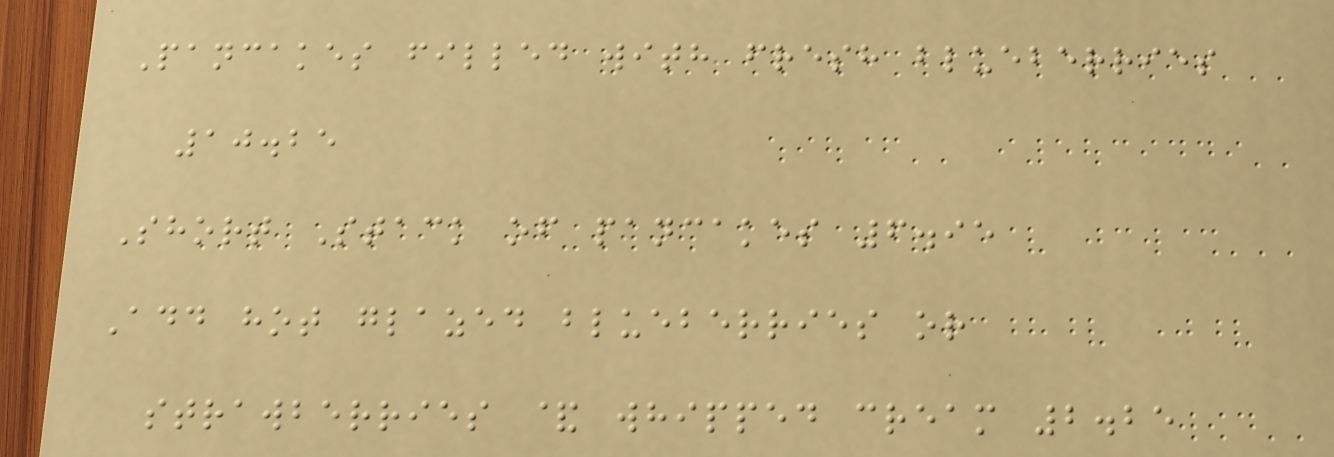Pancakes filled with fresh blueberries
10.25
Short Stack of pancakes 6.95
Add hot glazed blueberries or
strawberries & whipped cream 2.25
